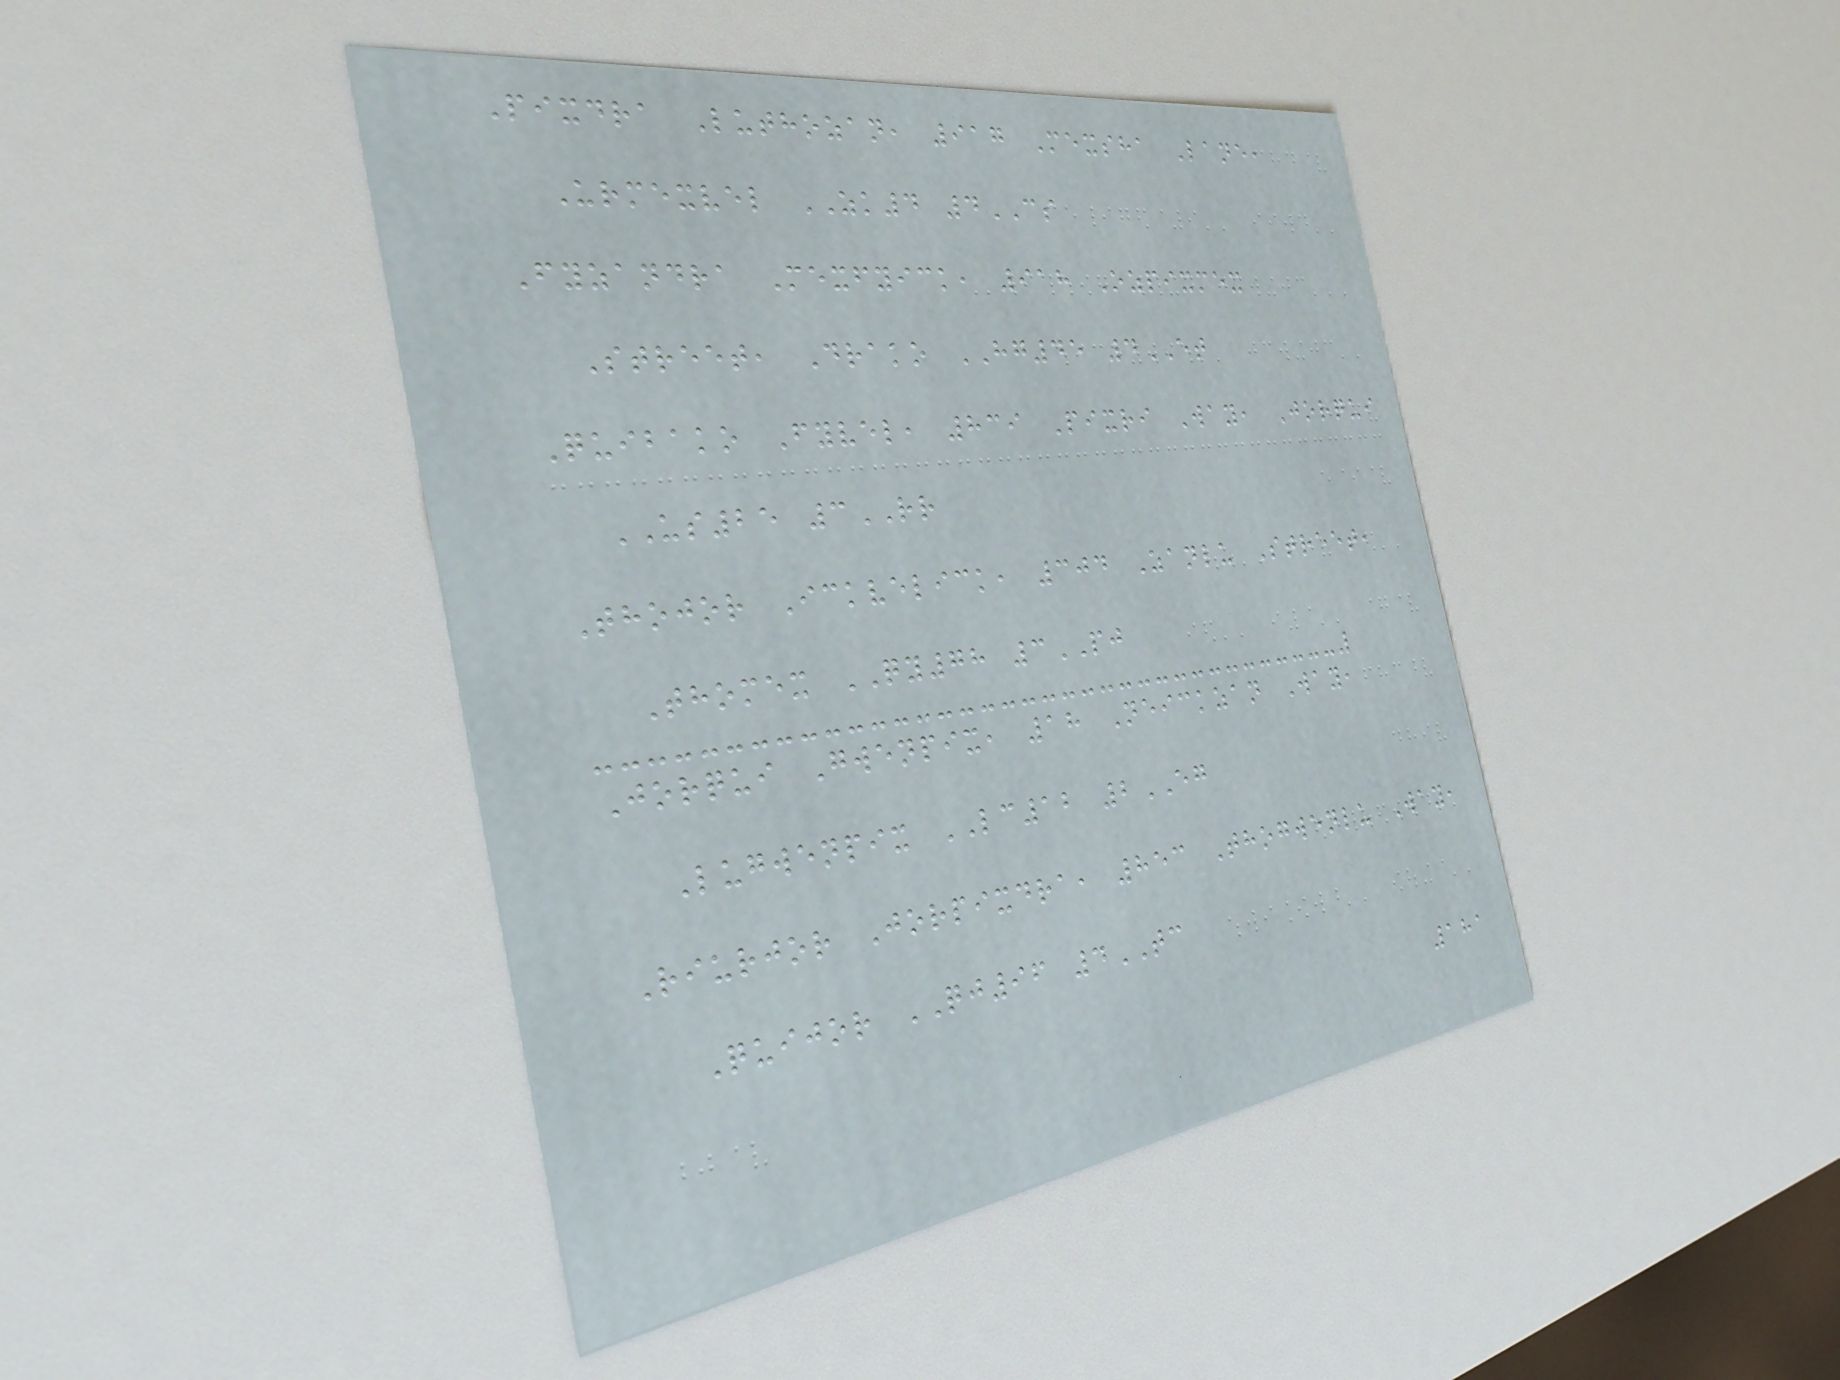Pixdra Luthozan, 917 Mexsha Lane,
Urmexvel ZK4 4CS
Fyzandra Mexfyick, 918 Ozpixmex
Street, Drako HG45 4ET
Quibako Fyvel, 839 Pixri Way, Jorqui
US25 3RR
Thojor Ickvelick, 304 Zanlu Street,
Thomex QY78 3PJ
Jorqui Gwenpix, 18 Neickzan Way,
Lugwenpix LC12 2EG
Riurjor Jorpixdra, 853 Thogwenlu Way,
Quijor QJ96 4TC
181
